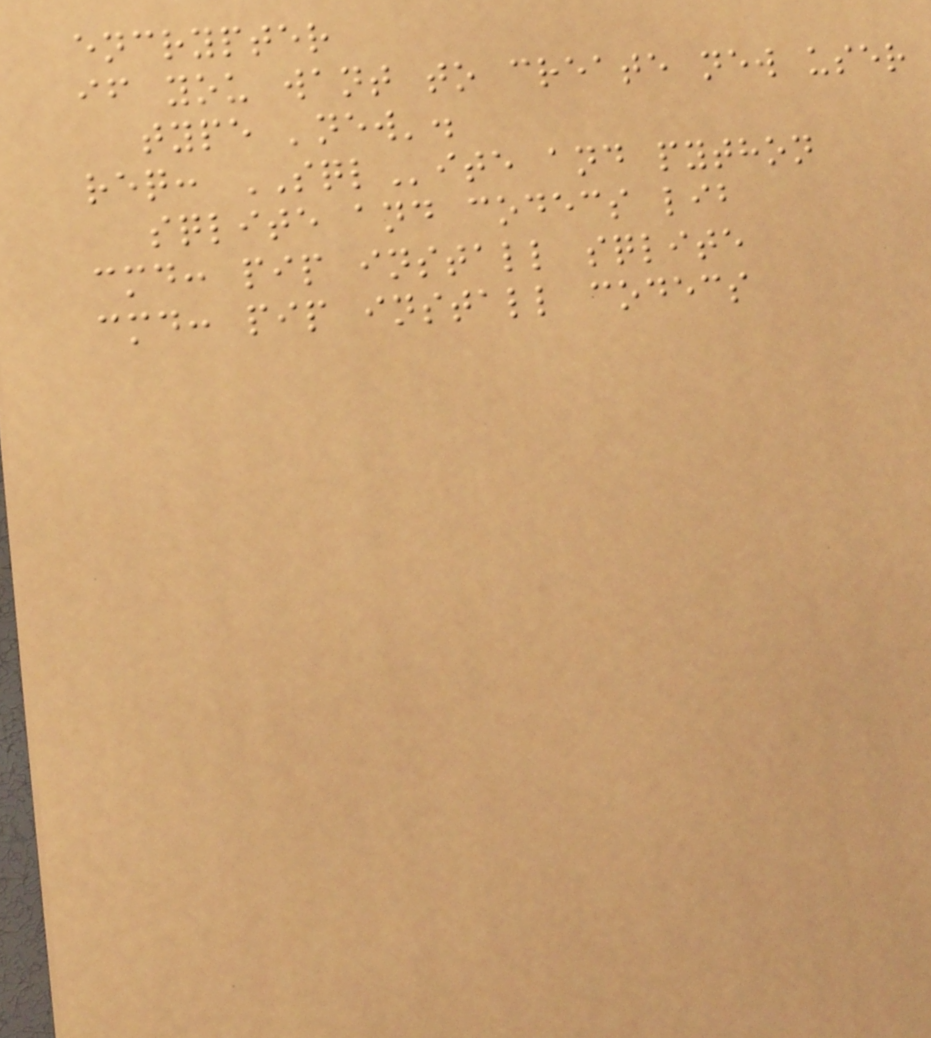encrypter
if you want to create new user
type 'new'.
req: SQLite and python
sqlite and codecs lib
cmd: pip install sqlite
cmd: pip install codecs
